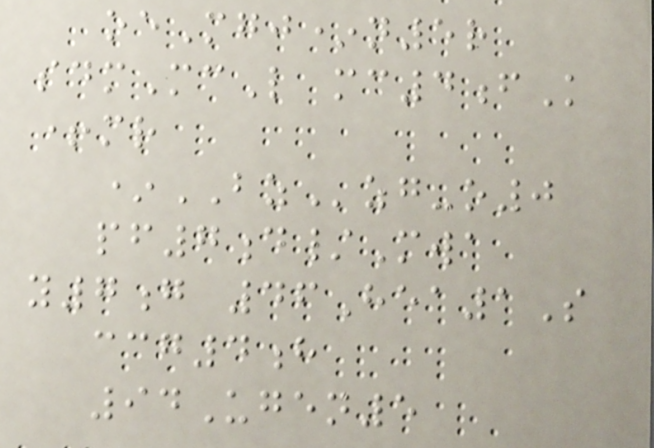oeMgj*n5r
sdmMcL mc4fK
+mr
*BZzg-o0
pf7d/Mwa
y7g 46Hea1S
ccg4h
94Ugen5
